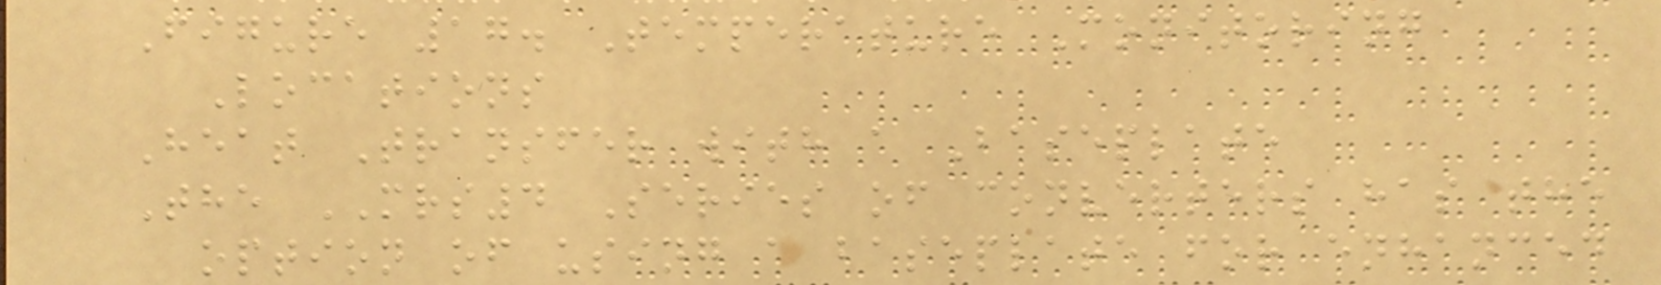Figure 17. Temperature Monitoring
Locations
Heat Transfer with a Baseplate
The MRS4 Series of converters has the
option of using a baseplate for enhanced
